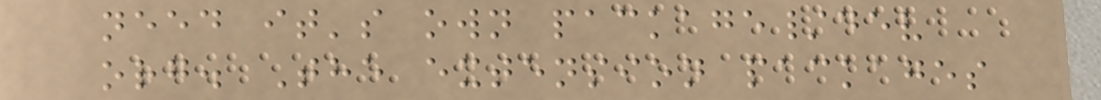need it's own package/dev
org. The extension packages
